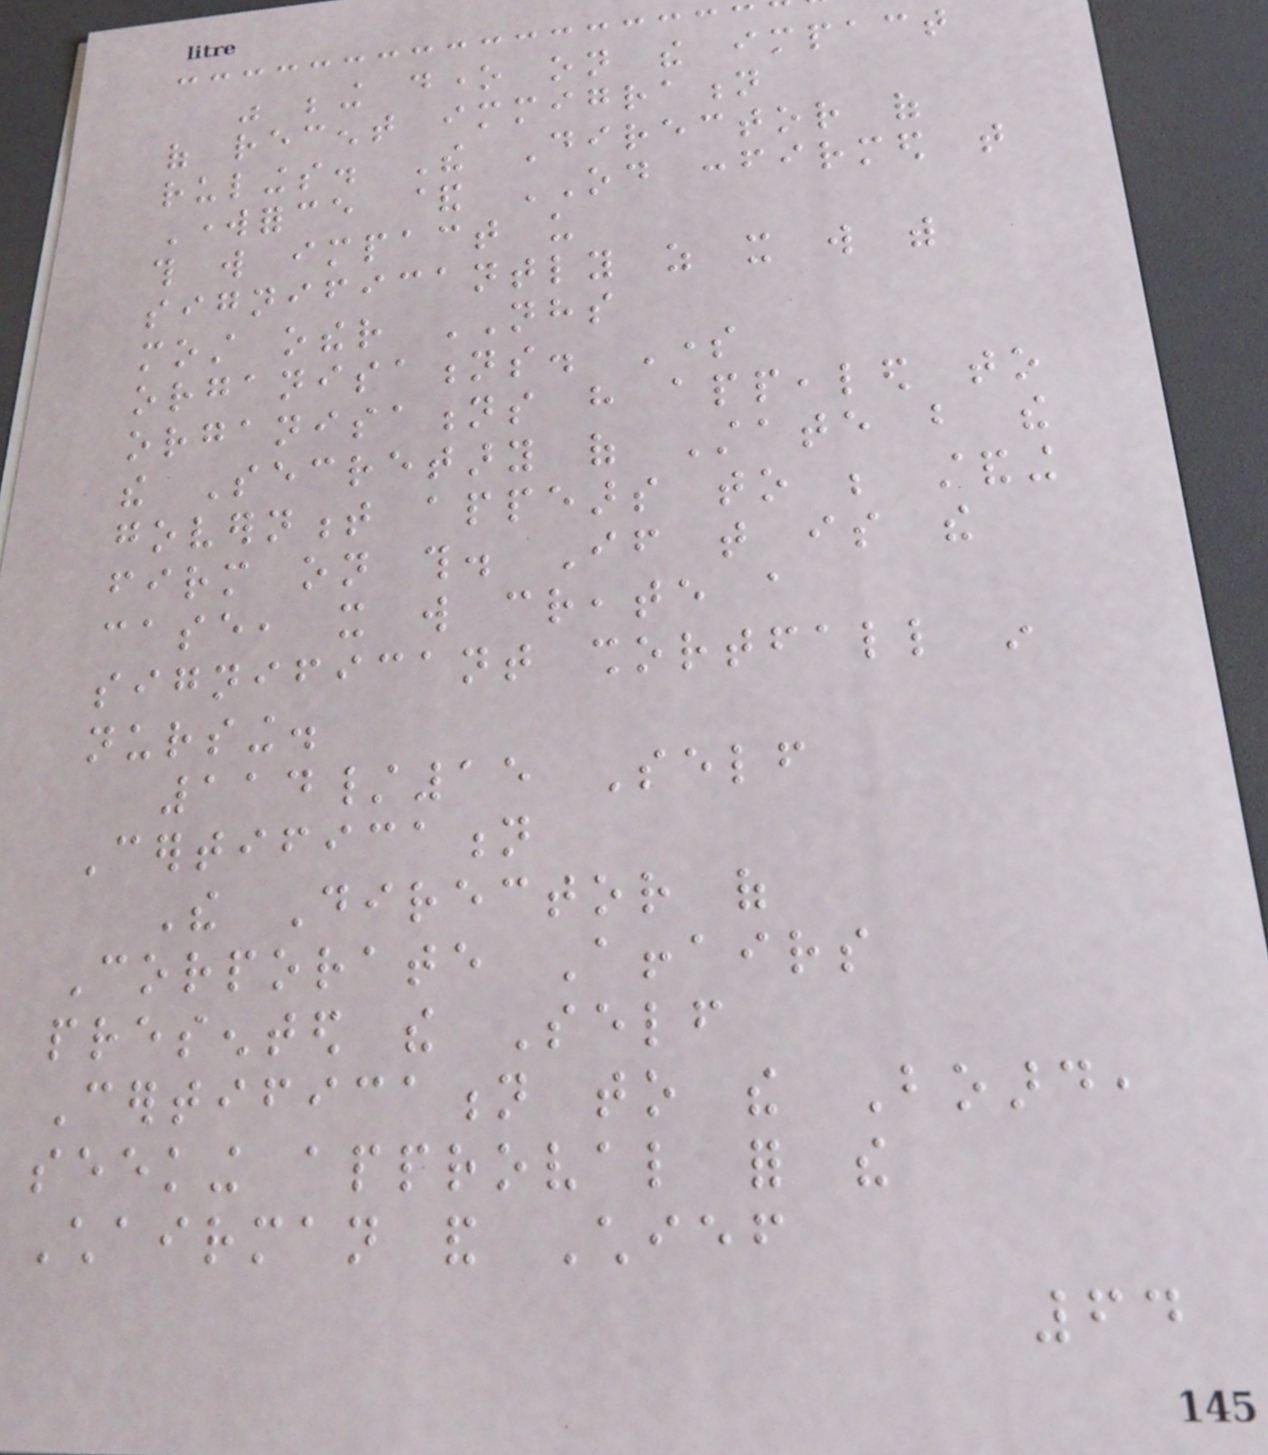was being done on the impact
of recent immigration
rulings. The Director of
Workforce & OD confirmed that
this will impact us
significantly as it will with
most other NHS
organisations. Some
organisations have appealed to
the Secretary of State but the
government appears to be standing
firm on this. If that is the
case, it will create a
significant shortfall in
nursing.
114/15 Self
Certification
The Director of
Corporate Affairs
presented the Self
Certification to the Board,
seeking approval for the
Chairman and Chief
64
